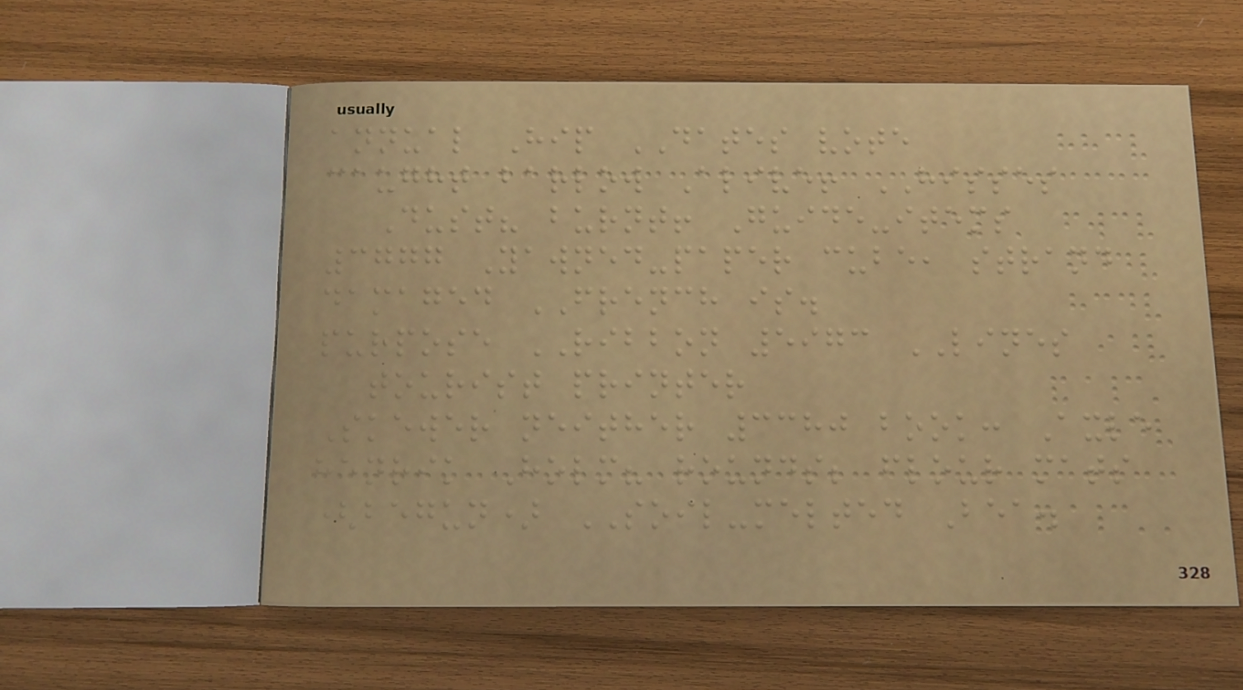annual Hip DATES vote
caught barlow Alive! HISSES
Dust? burnt! Guide-items
3777 Yawned-paper cube, strand
damaged FRENCH is.
purpose RIBBON 5973 LINES
tourist printer
Skewer neither 3380 book: Axle
henrik Holm? rounds; flour mats
(begun) SOIL-melted Bea.
